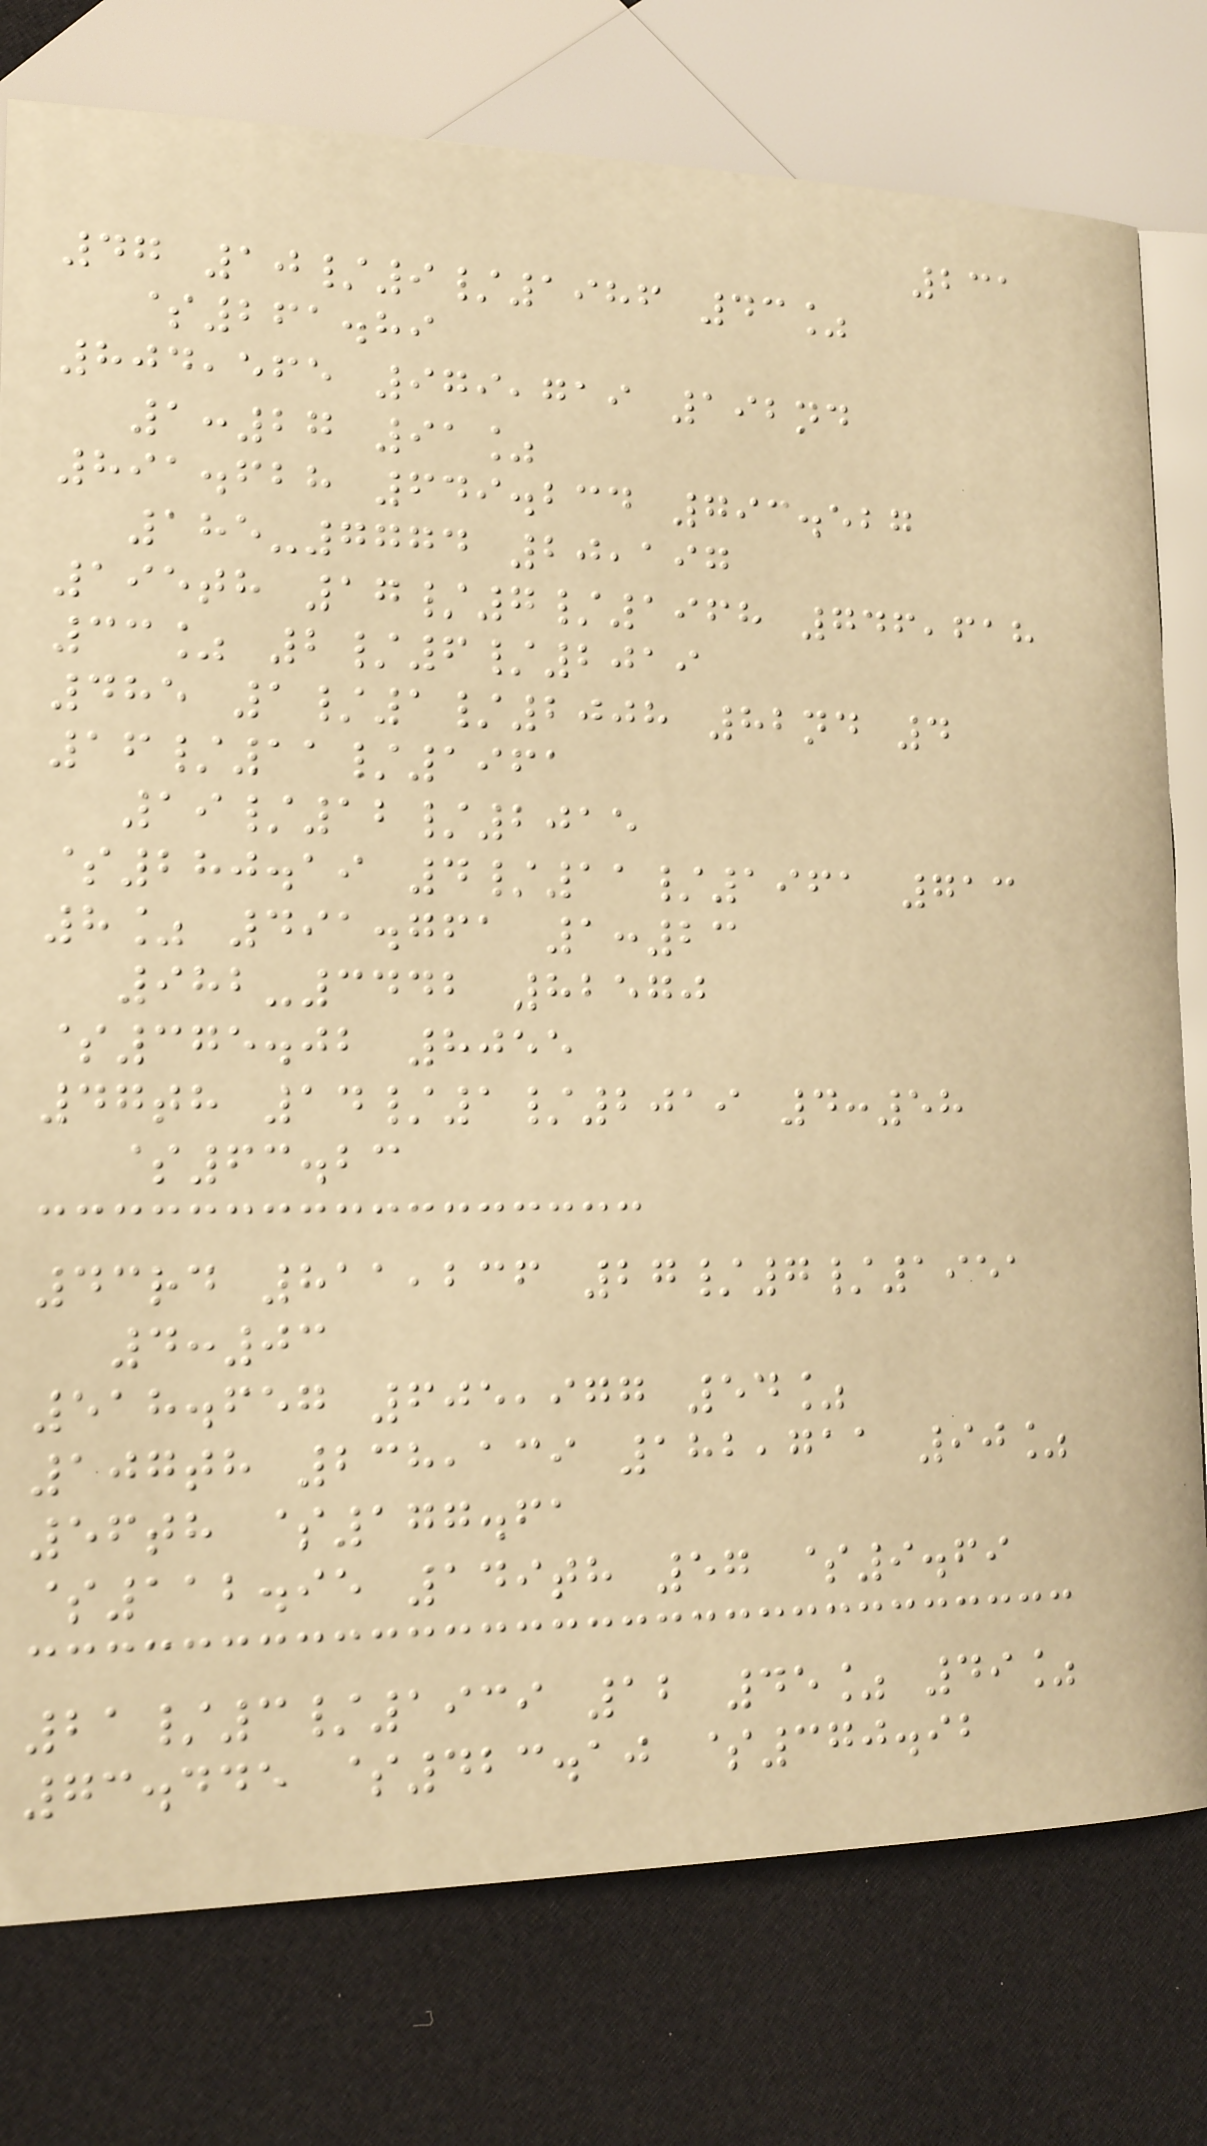231
47 10/9/1986 43%
$261.89
804,565 979,719 192nd
1:27 91%
891.628 649.234 793.527
185-7774 20,197
195th 17/7/1968 746,618
33% 2/6/2019
485 1/1/2008 82nd 4
16/11/1961
19/12/2015
$280.19 4/11/1961 713
8% 491.761 1:23
982-3442 82570
$375.02 8055
47th 14/1/2019 4:58
$63.23
43rd 811,236 27/7/1951
4:03
518.657 605,977 54%
107th 238,139 182,711 90%
56th $177.61
$112.95 149th 57 $9.69
21/3/1939 12 45% 49%
73.445 $423.10 $370.92
